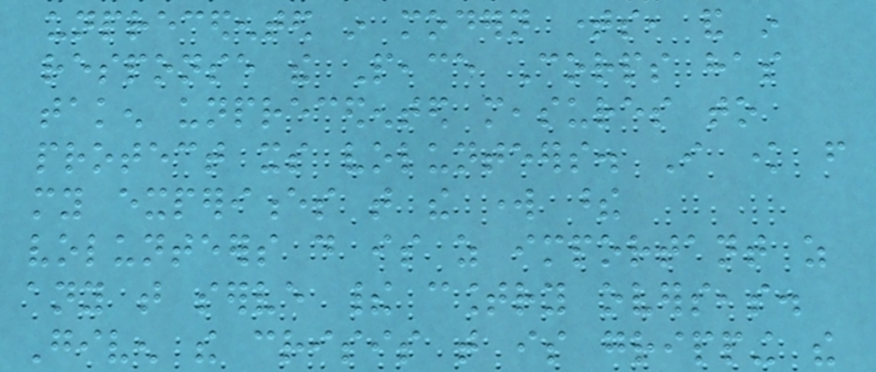unprecedented in modern times, and in
response the Peace Corps has
taken unprecedented measures to
protect its volunteers. I know from
my experiences that the work these
volunteers do is as important as
any that serve their country overseas.
Given the crisis that is gripping the
